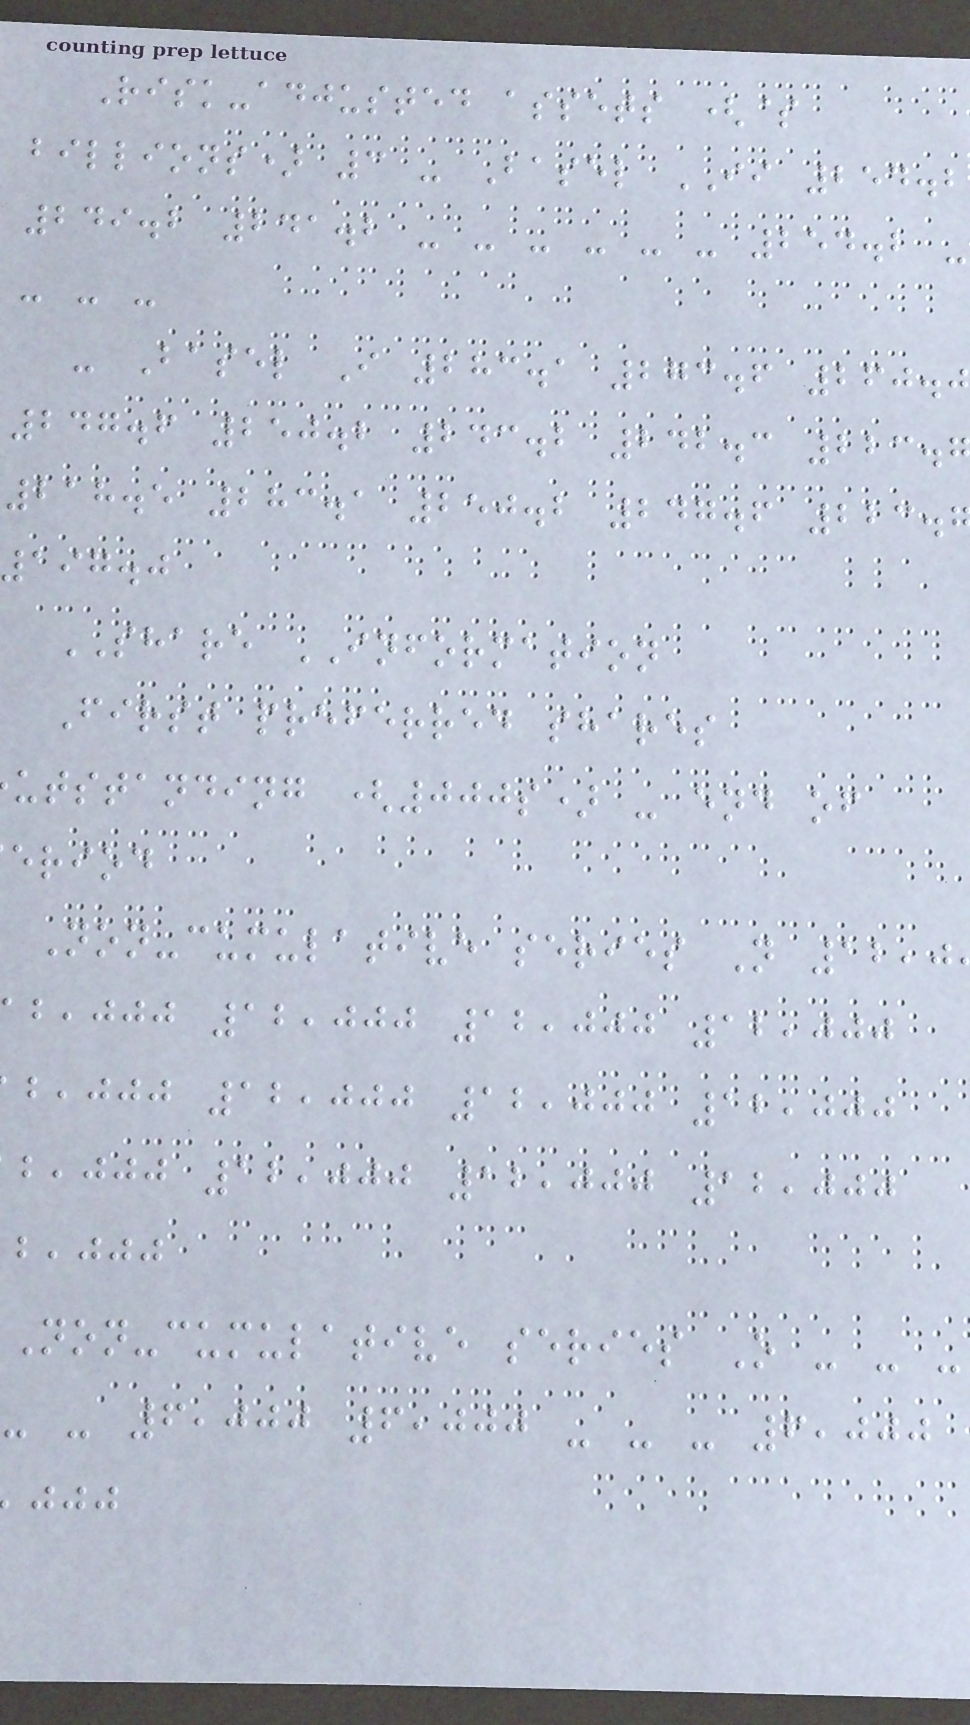Risk-adjusted assets ($
billions) 3 - Basel II 254.2
249.2 241.2 - - - - - - 254.2 -
- - -
- Basel I 283.1 273.6 260.0
247.6 250.2 243.2 242.3 223.
218.5 283.1 250.2 247.6 223.
197.0
SHARE INFORMATION
First preferred shares
utstanding (000s) - end of
eriod
Non-cumulative series N 12,0
,jjj 12,000 12,000 12,000
,jjj 12,000 12,000 12,000
,jjj 12,000 12,000 12,000
,jjj
Non-cumulative series O - - -
- - 6,000 6,000 - - - 6,000
